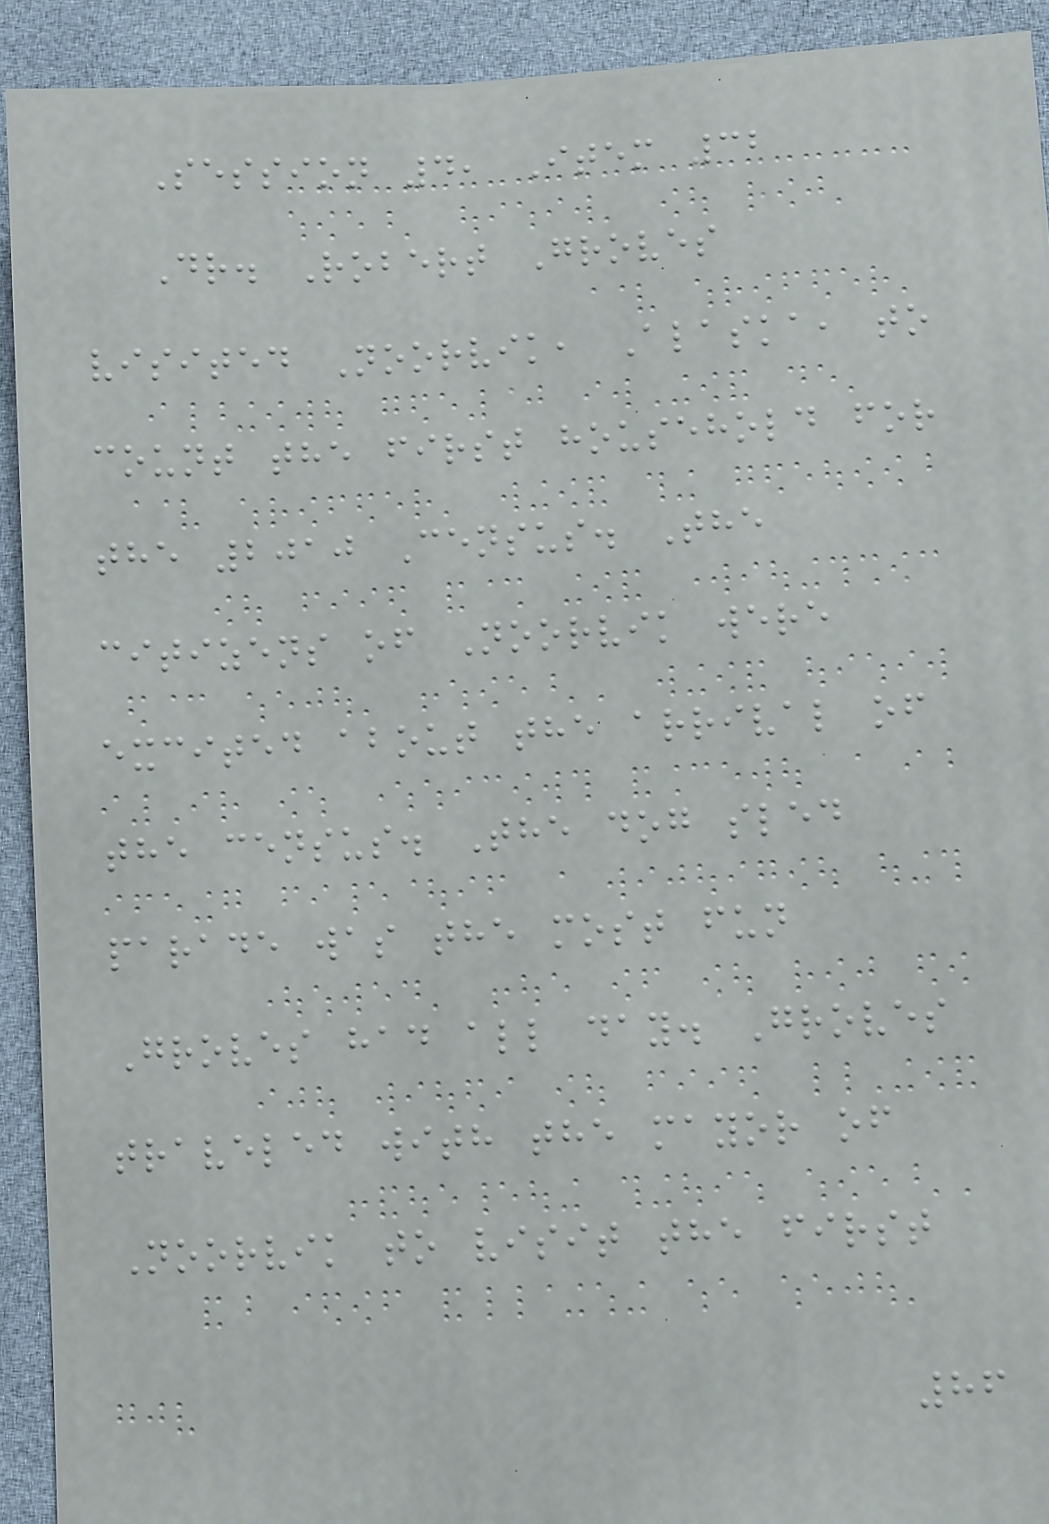Session 4, Item 32
Dr. Robert Groves
visited Noorvik, Alaska, to
count the first household for
the 2010 Census. The
citizens of Noorvik were
excited about the arrival of
the census. The dog sled
parade was the most fun
Groves had all day. Groves
traveled with the mayor of
Noorvik to visit the first
86
